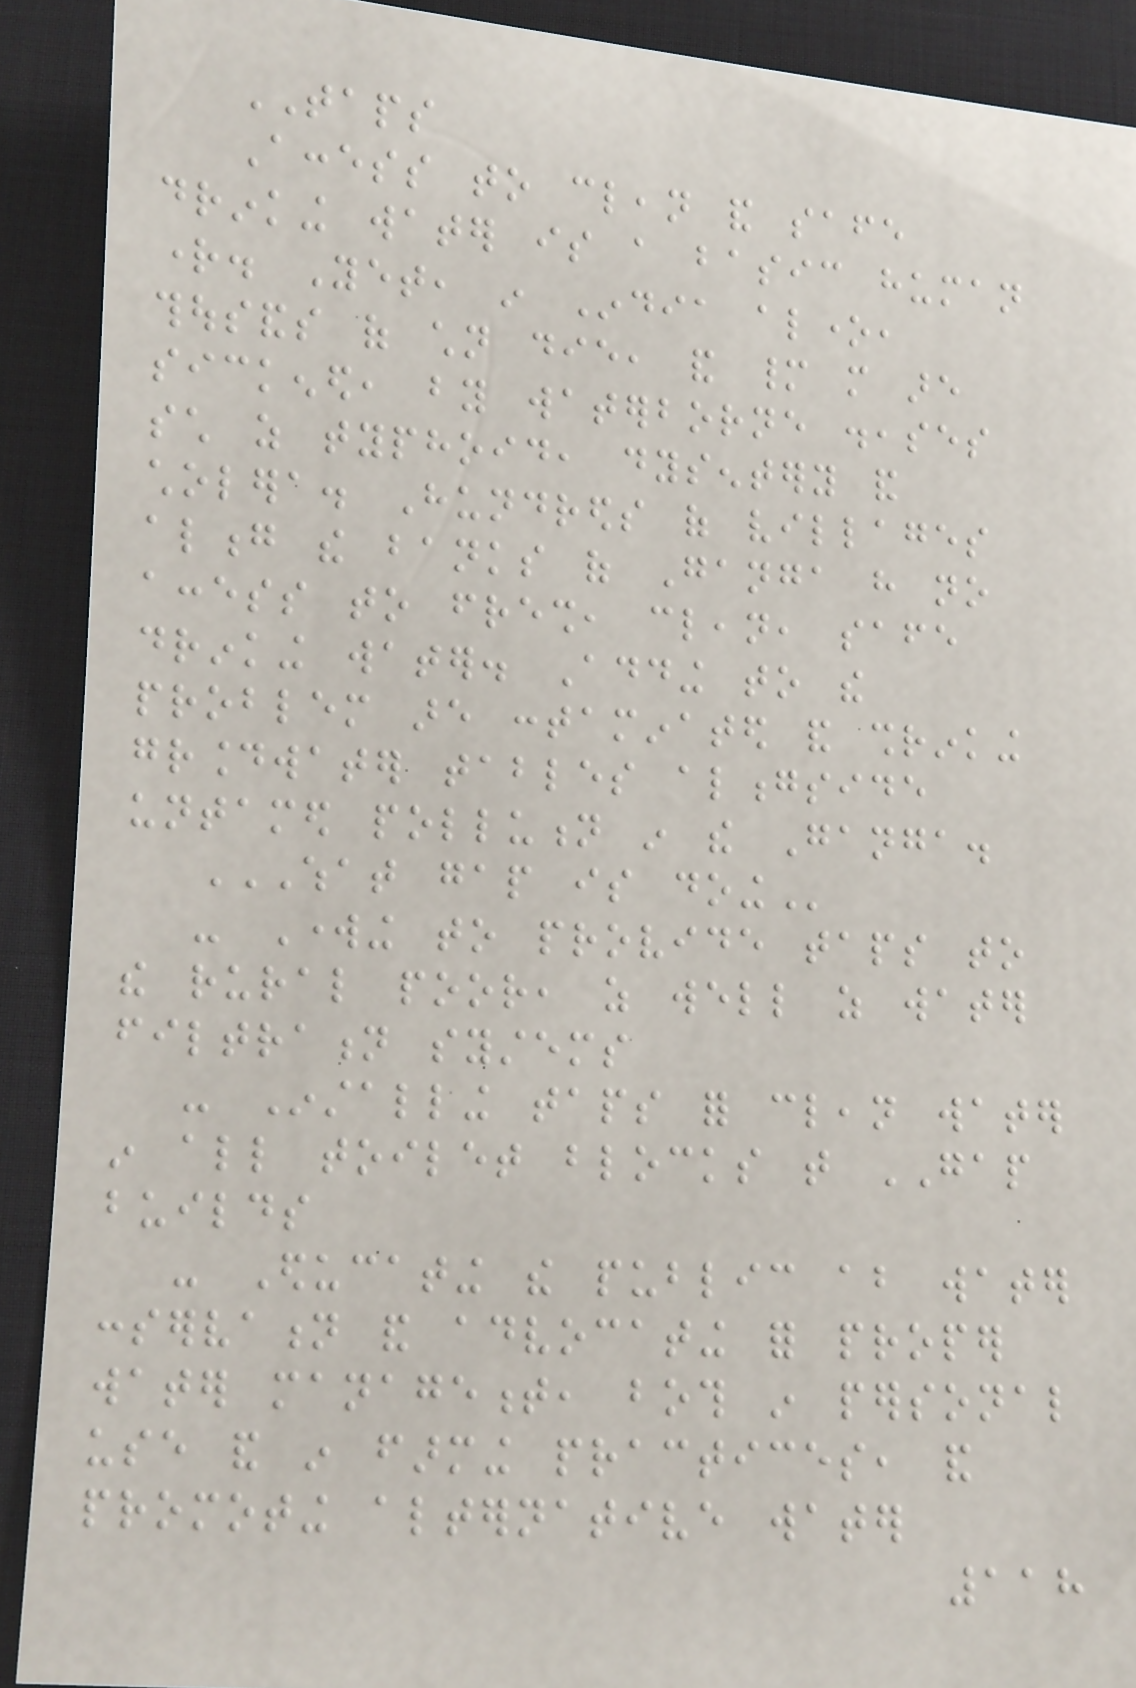TAPS
Access to clean and safe
drinking water is a basic human
right. Yet, in India alone,
thousands of children die, and many more are
sickened, by waterborne diseases
such as typhoid, dysentery and
cholera. Hundreds of villages
along the banks of Ganga have no
access to fresh, clean, safe
drinking water. Adding to the
problem are contaminated and shrinking
groundwater tables alongside
untamed pollution in the Ganga.
WHAT GAP IS DOING
- Working to provide taps to
the rural poor, as well as water
filtration systems
- Installing taps for clean water
in all toilet blocks that GAP
builds
- Educating the public about water
conservation and advocating for proper
water management, both in personal
use and in farming practices, and
promoting alternative water
118
